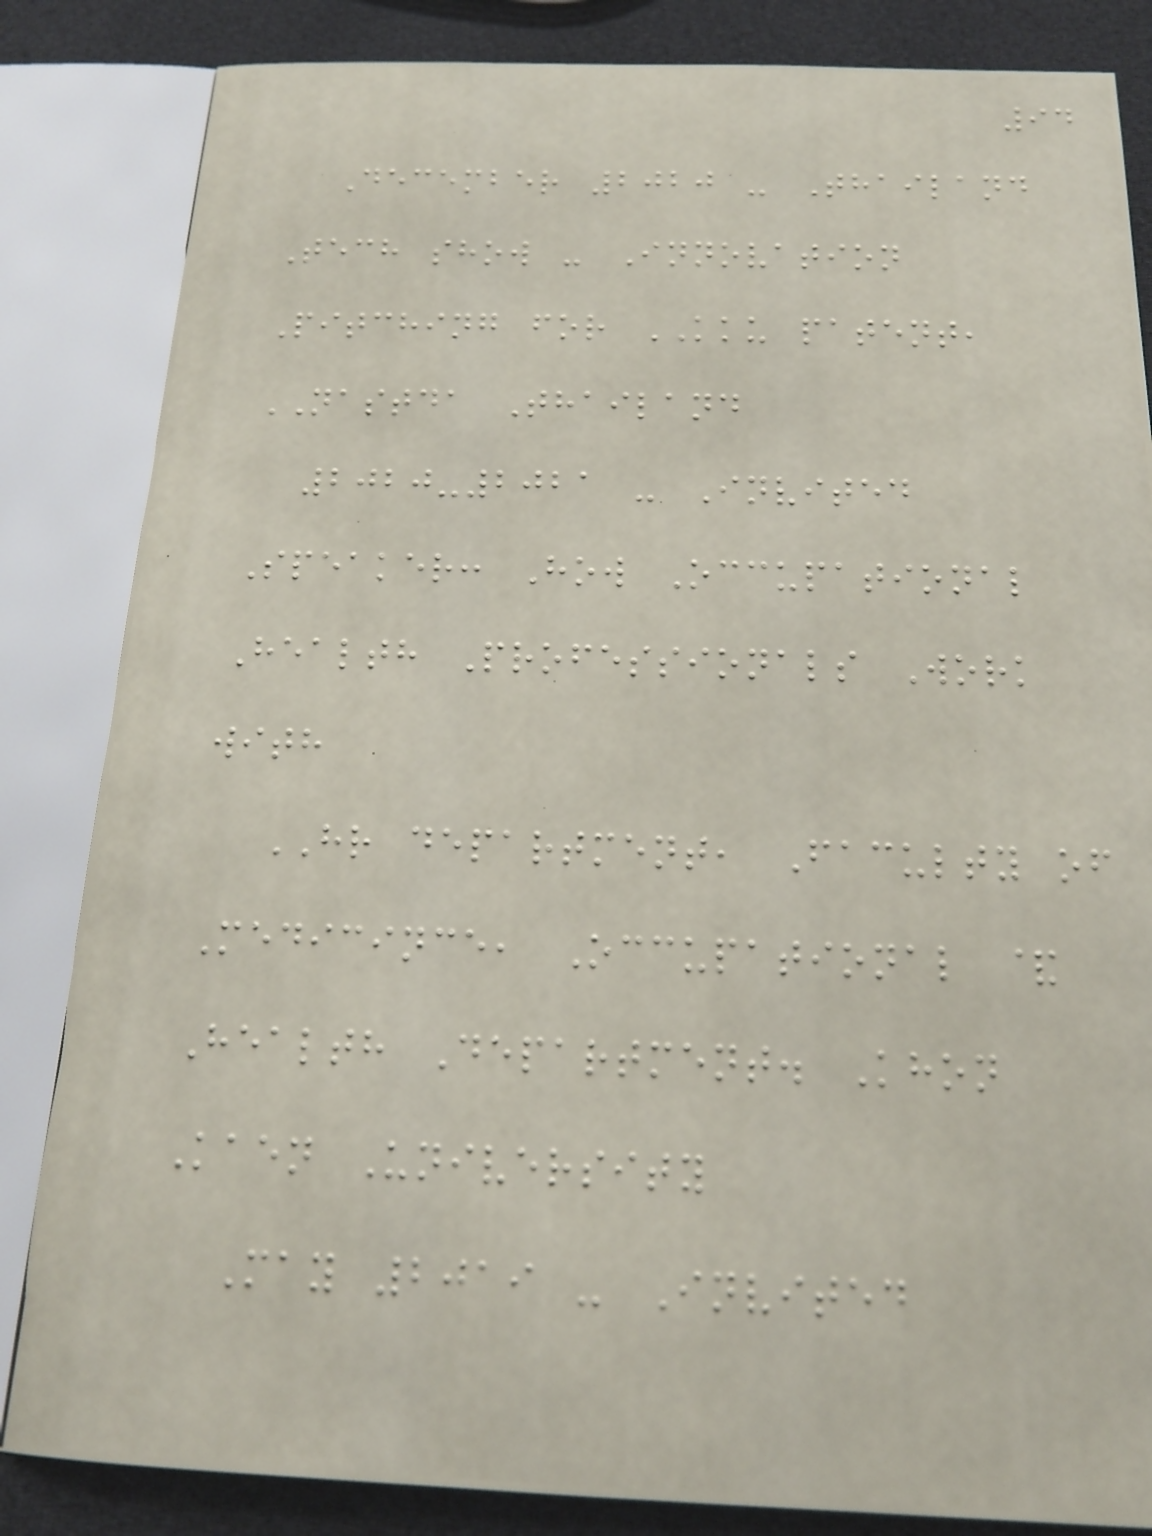94
December 2020 - Thailand
Tech show - Innovation
Pitching for KKU patent,
NASTDA Thailand
2020-2021 - Invited
Speaker: How Occupational
Health Professionals Work
with
HR department, Faculty of
Medicince, Occupational &
Health Department. Khon
Kaen University
May 2019 - Invited
